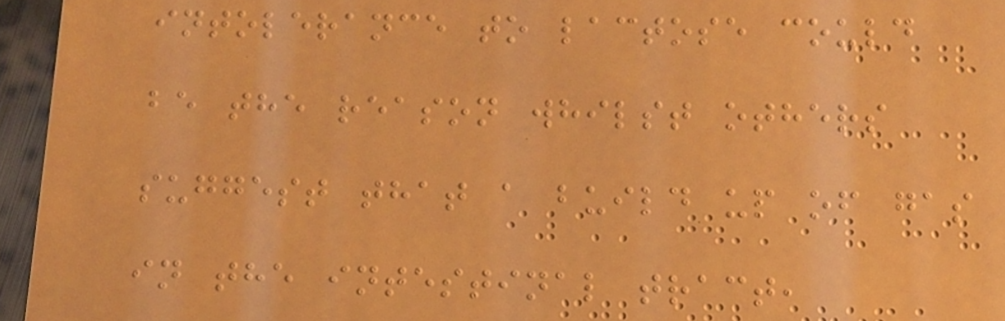intolerance to lactose could
be the reason whilst others
suggest that a build up of gas
in the intestinal tract,
